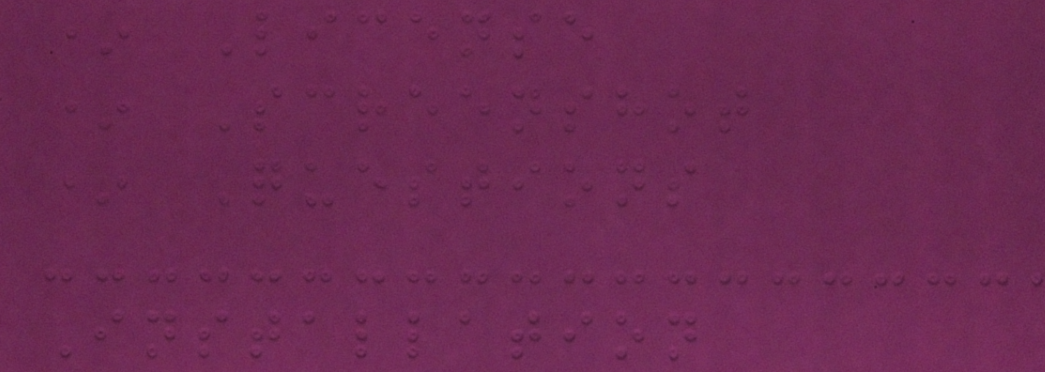* License
* Screenshot
* Questions
Installation
